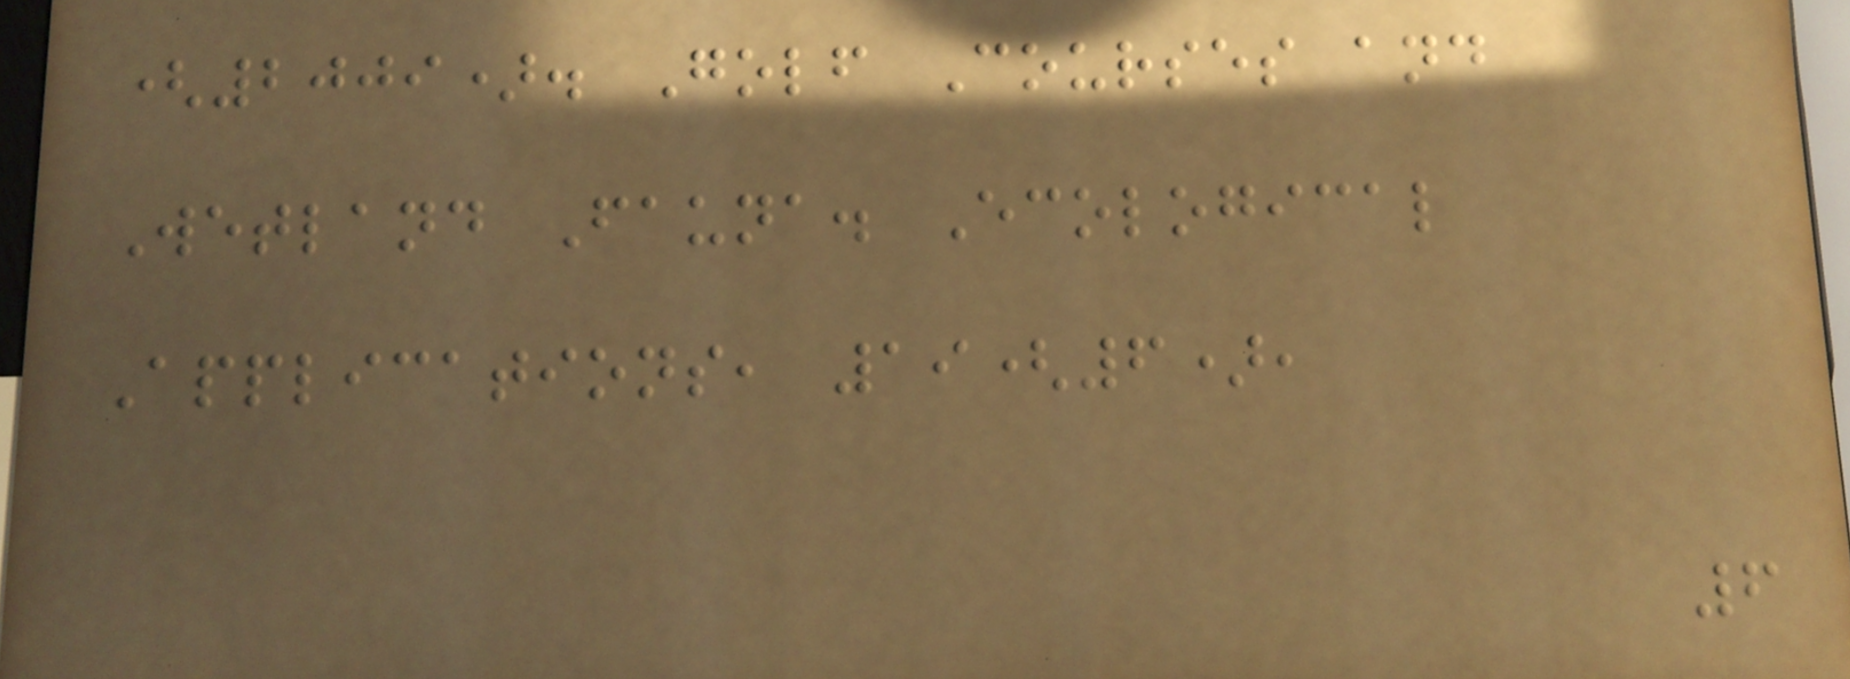(2009). Golf Courses and
Wetland Fauna. Ecological
Applications, 19(6),
6
